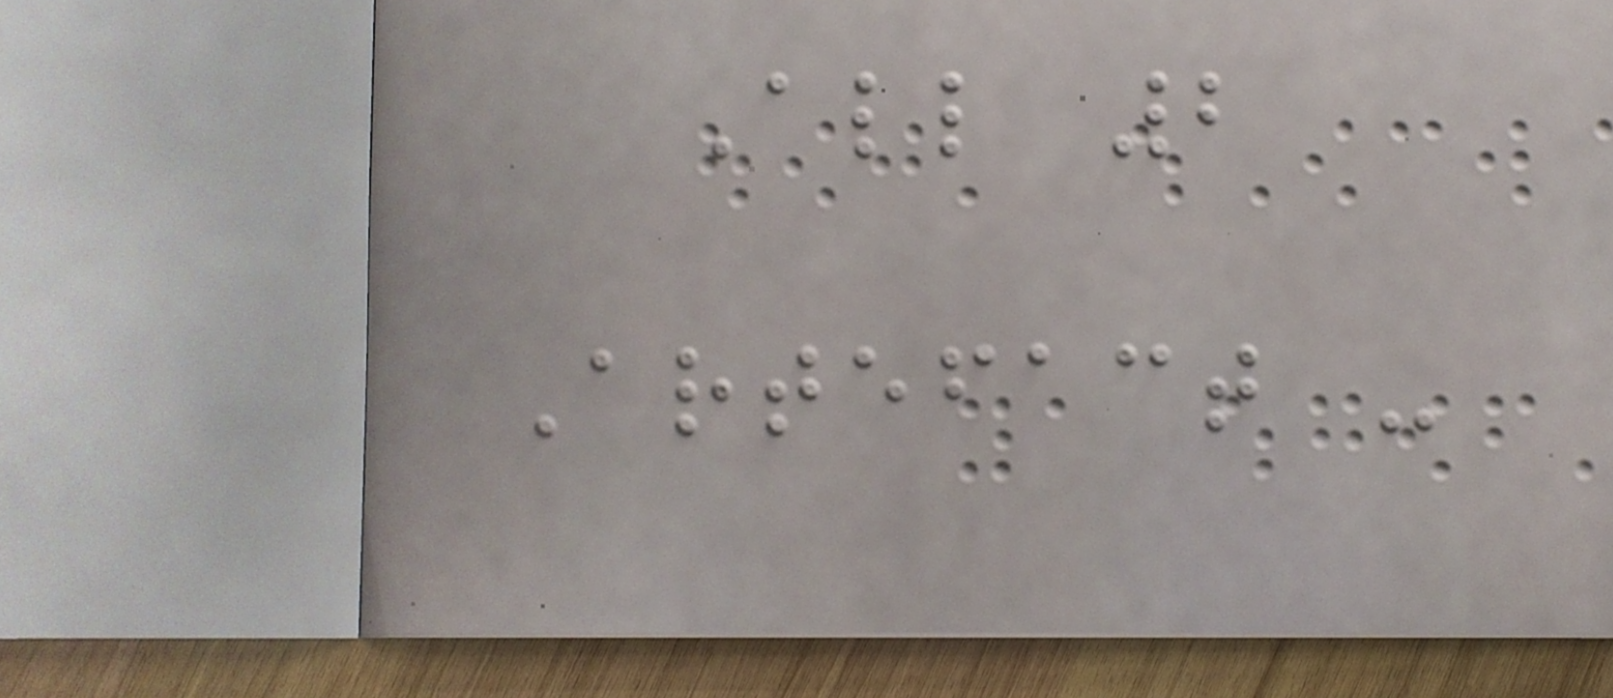All 2
Artefact -
